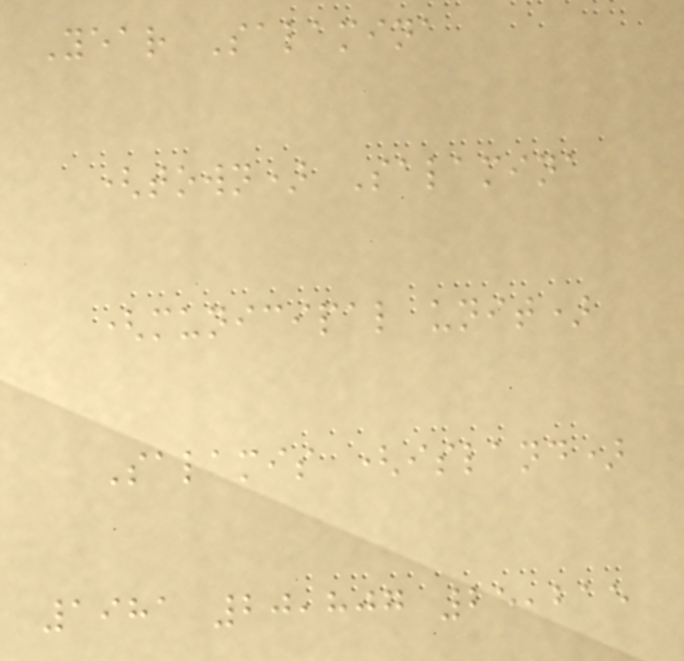Year Salamina
(town) Salamina
(municipal unit)
Salamis (island)
1981 20,807 25,215
